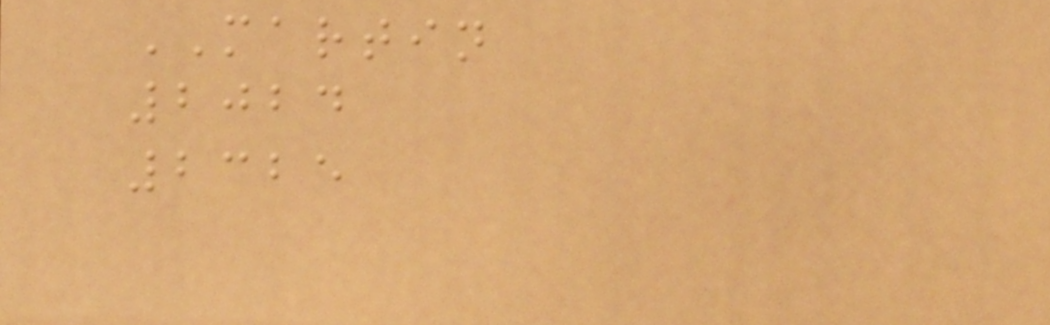MARTIN
2024
2325
